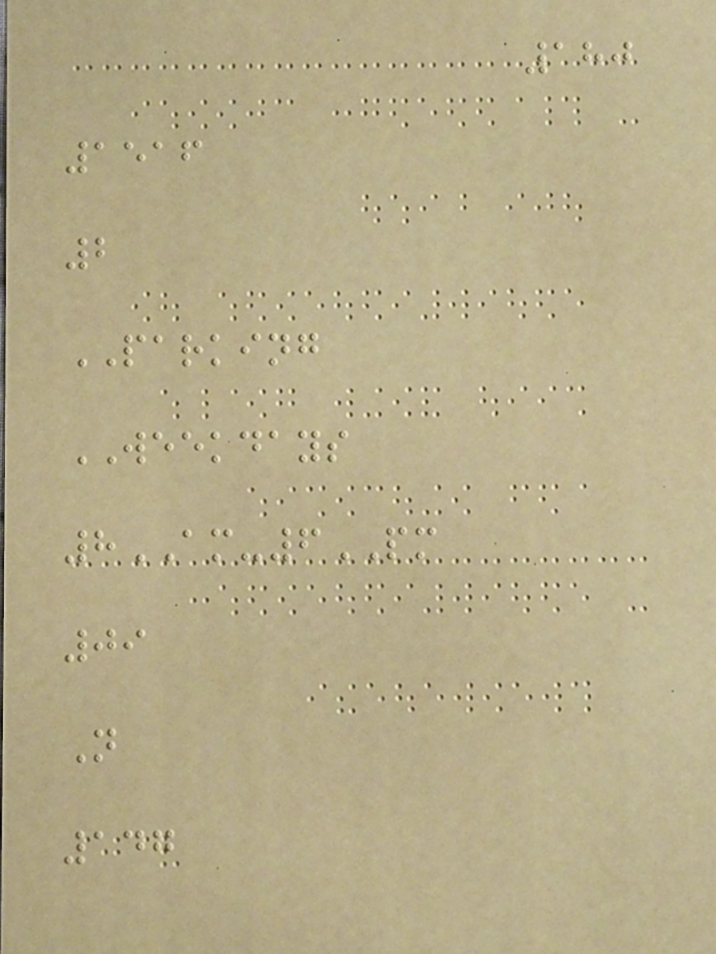180
1516
2
PARKING
WEEKDAYS
8AM-6PM
09
N
147
